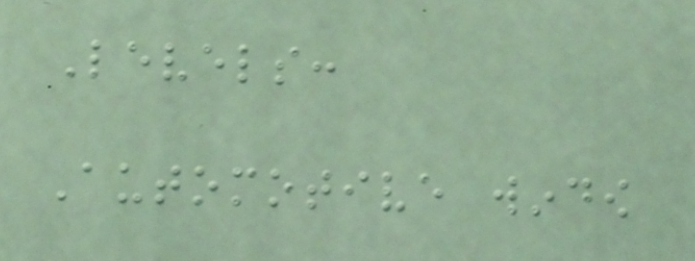Levels:
Automotive window
